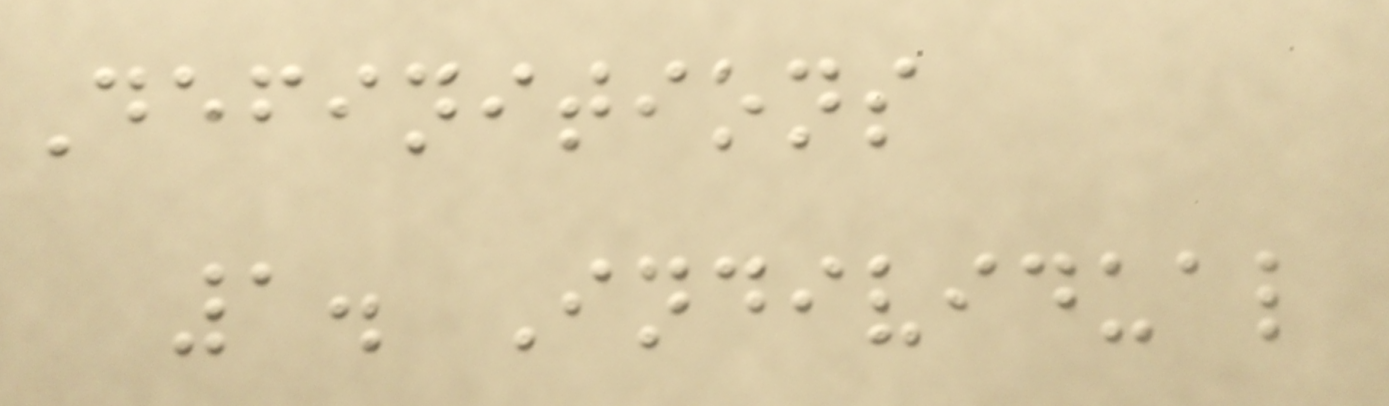Definitions
1. Individual
